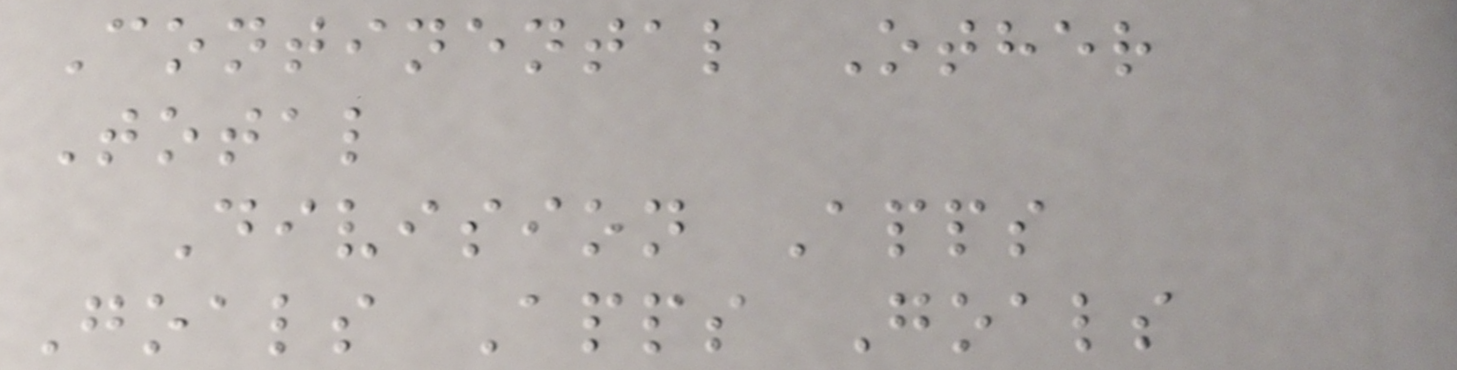Continental Other
Total
Division Apps
Goals Apps Goals
